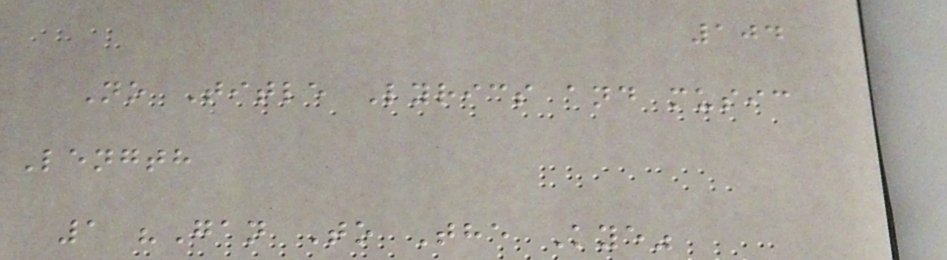104
No Title Lyrics and music
Length
1 "Gan To The Kye"
